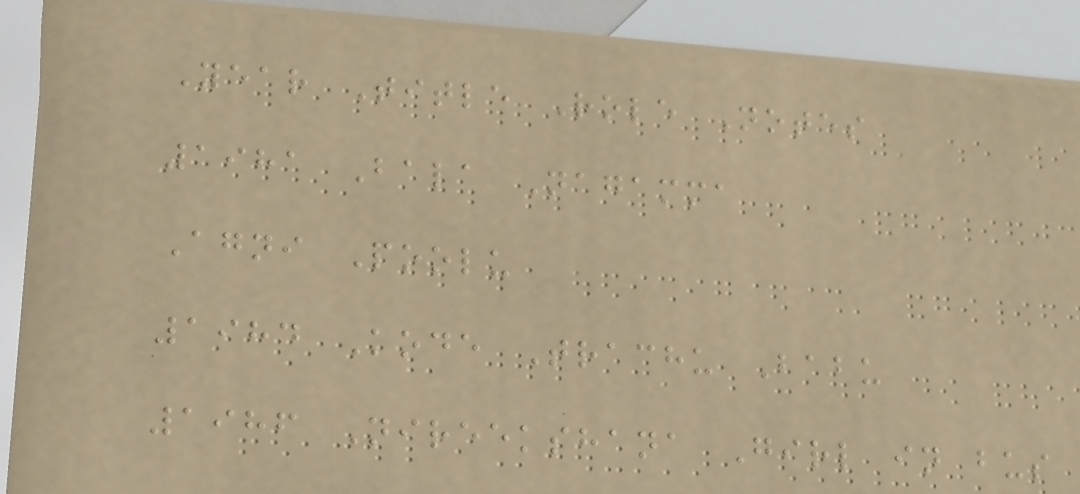Year Title Role Notes
1981 Bala Nagamma
Agni Poolu
1984 Kode Trachu Babu
1986 Nireekshana Girl in bus
